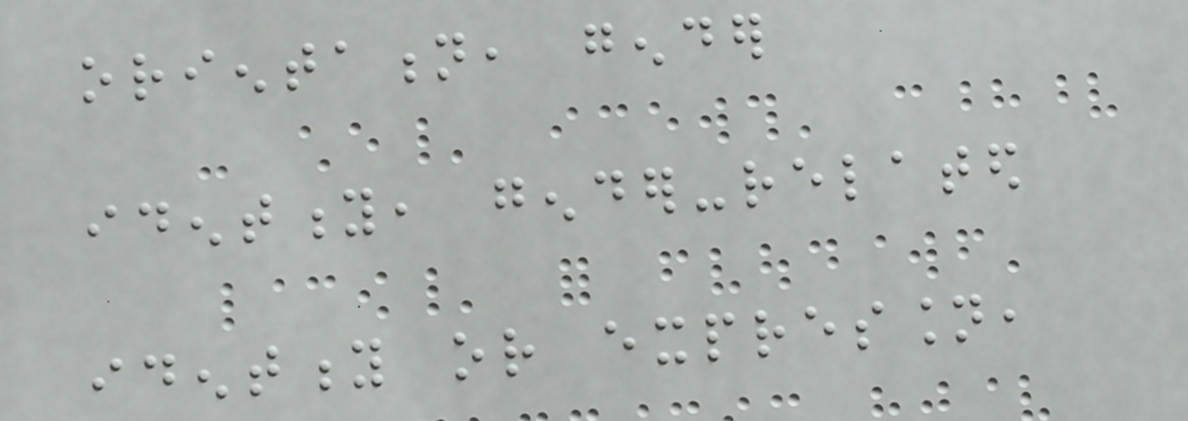orientation, gender
identity, gender-related
identity or expression,
